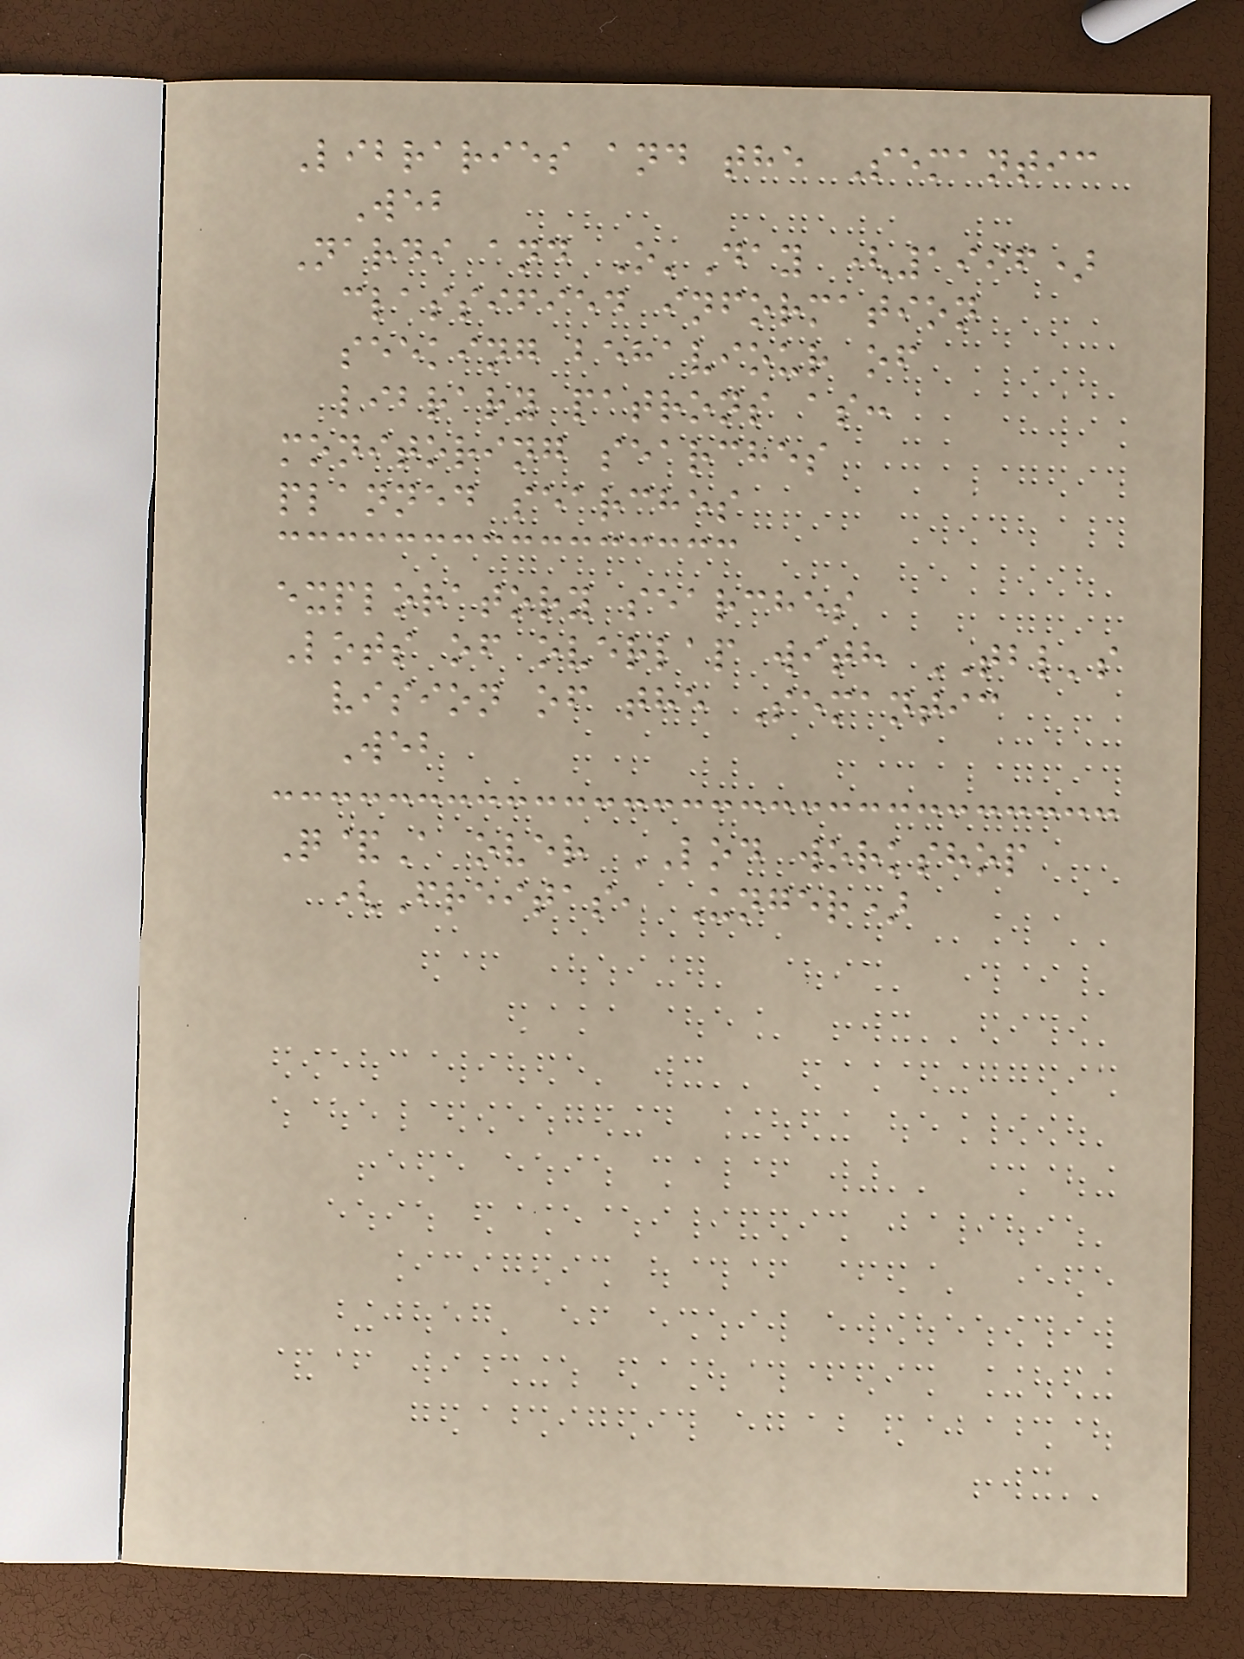Libraries and the Semantic
Web
Nardi and O'Day (1996)
classified information
seeking behaviour of
library patrons as:
monitoring searches
planned searches
exploratory searches
Lots of overlap with TBL's
vision of the Semantic
Web
Q&A over LOD workshop
(Freitas, Unger)
